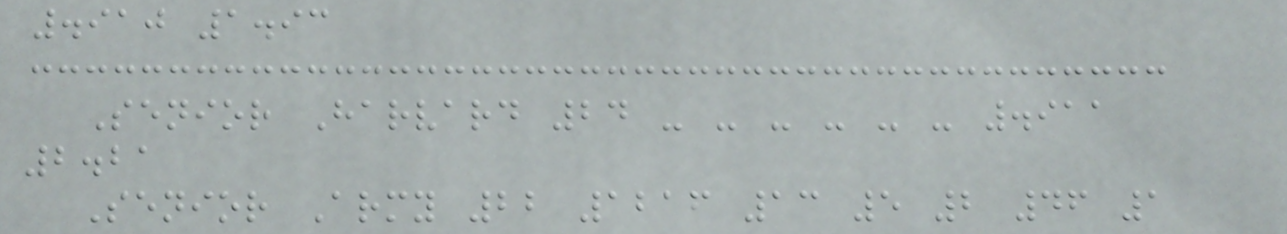.910 1.93
Senior Harvard 24 - - - - - - .911
2.21
Senior Army 22 1216 13 5 2 46 1
